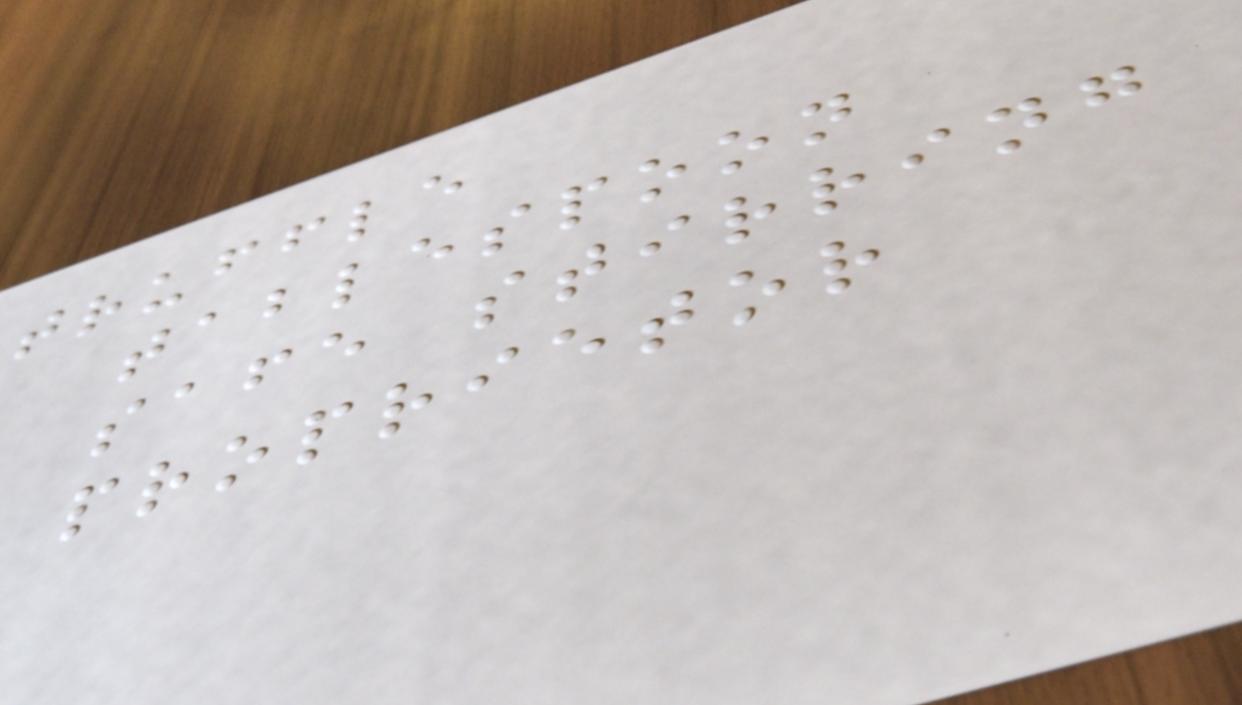truffle
tablespoon
safe stirring
proprietor
